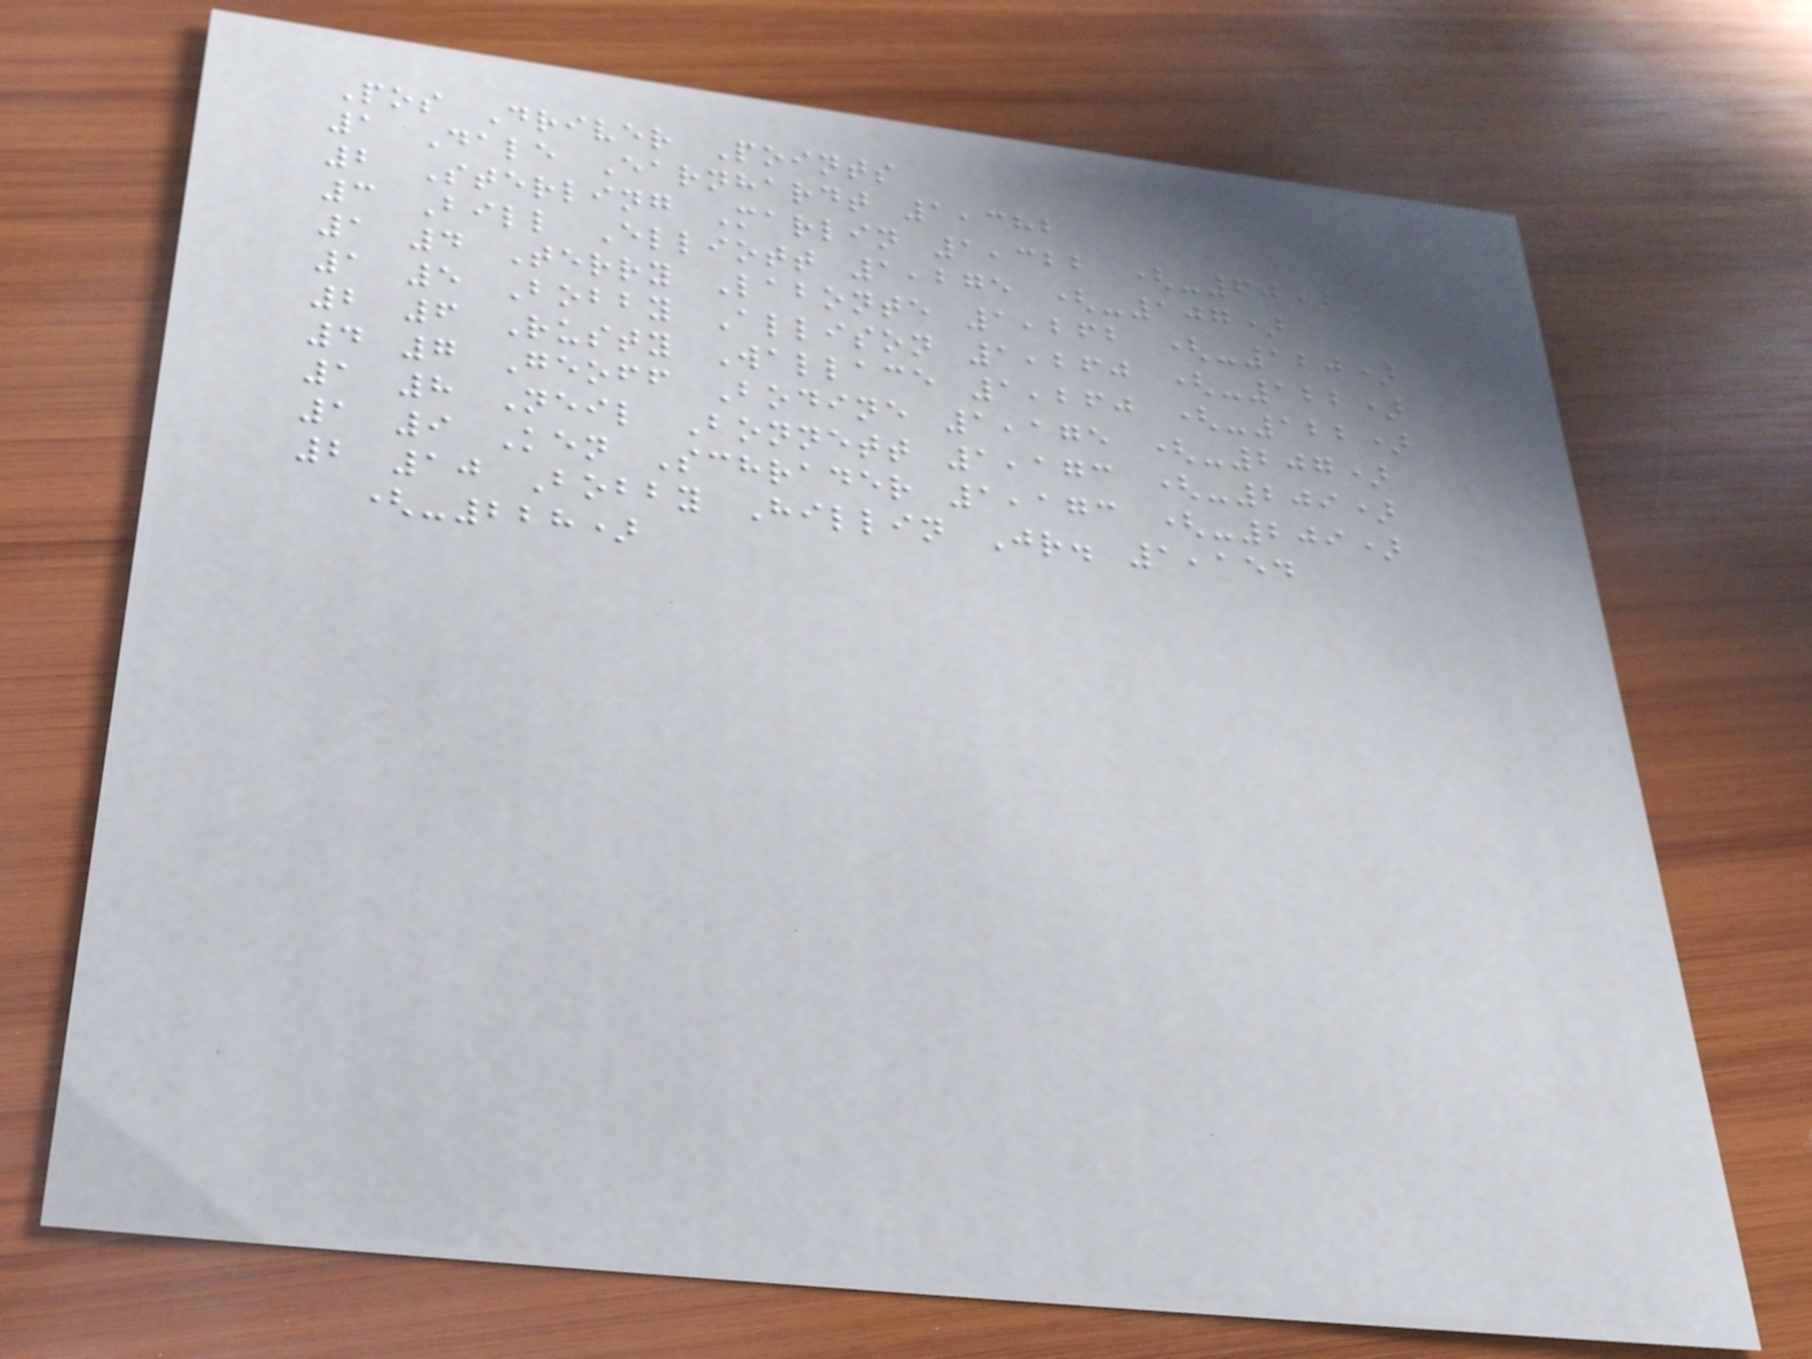Pos Driver Points
1 Dale Earnhardt 1,382
2 Sterling Marlin 1,322 (-60)
3 Bill Elliott 1,275 (-107)
1 4 Terry Labonte 1,262 (-120)
1 5 Bobby Allison 1,260 (-122)
2 6 Rusty Wallace 1,260 (-122)
4 7 Geoff Bodine 1,175 (-207)
1 8 Neil Bonnett 1,173 (-209)
1 9 Ken Schrader 1,173 (-209)
2 10 Bobby Hillin Jr. 1,154
(-228)
